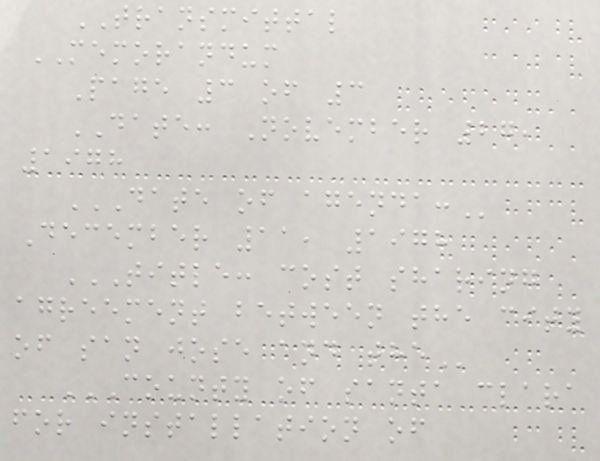TRANSMITTAL
MEMORANDUM
Page 3 of 3
DATE: November 27,
1978
DATE OF AGENDA:
December 11, 1978
TITLE: COST SHARING
AGREEMENT BETWEEN THE CITY
OF SAN JOSE AND THE
COUNTY OF SANTA CLARA
FOR INSTALLATION OF
